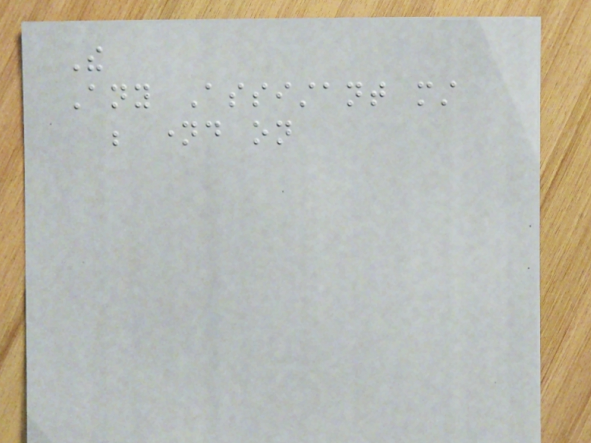The
Any Assistant must
be named on
